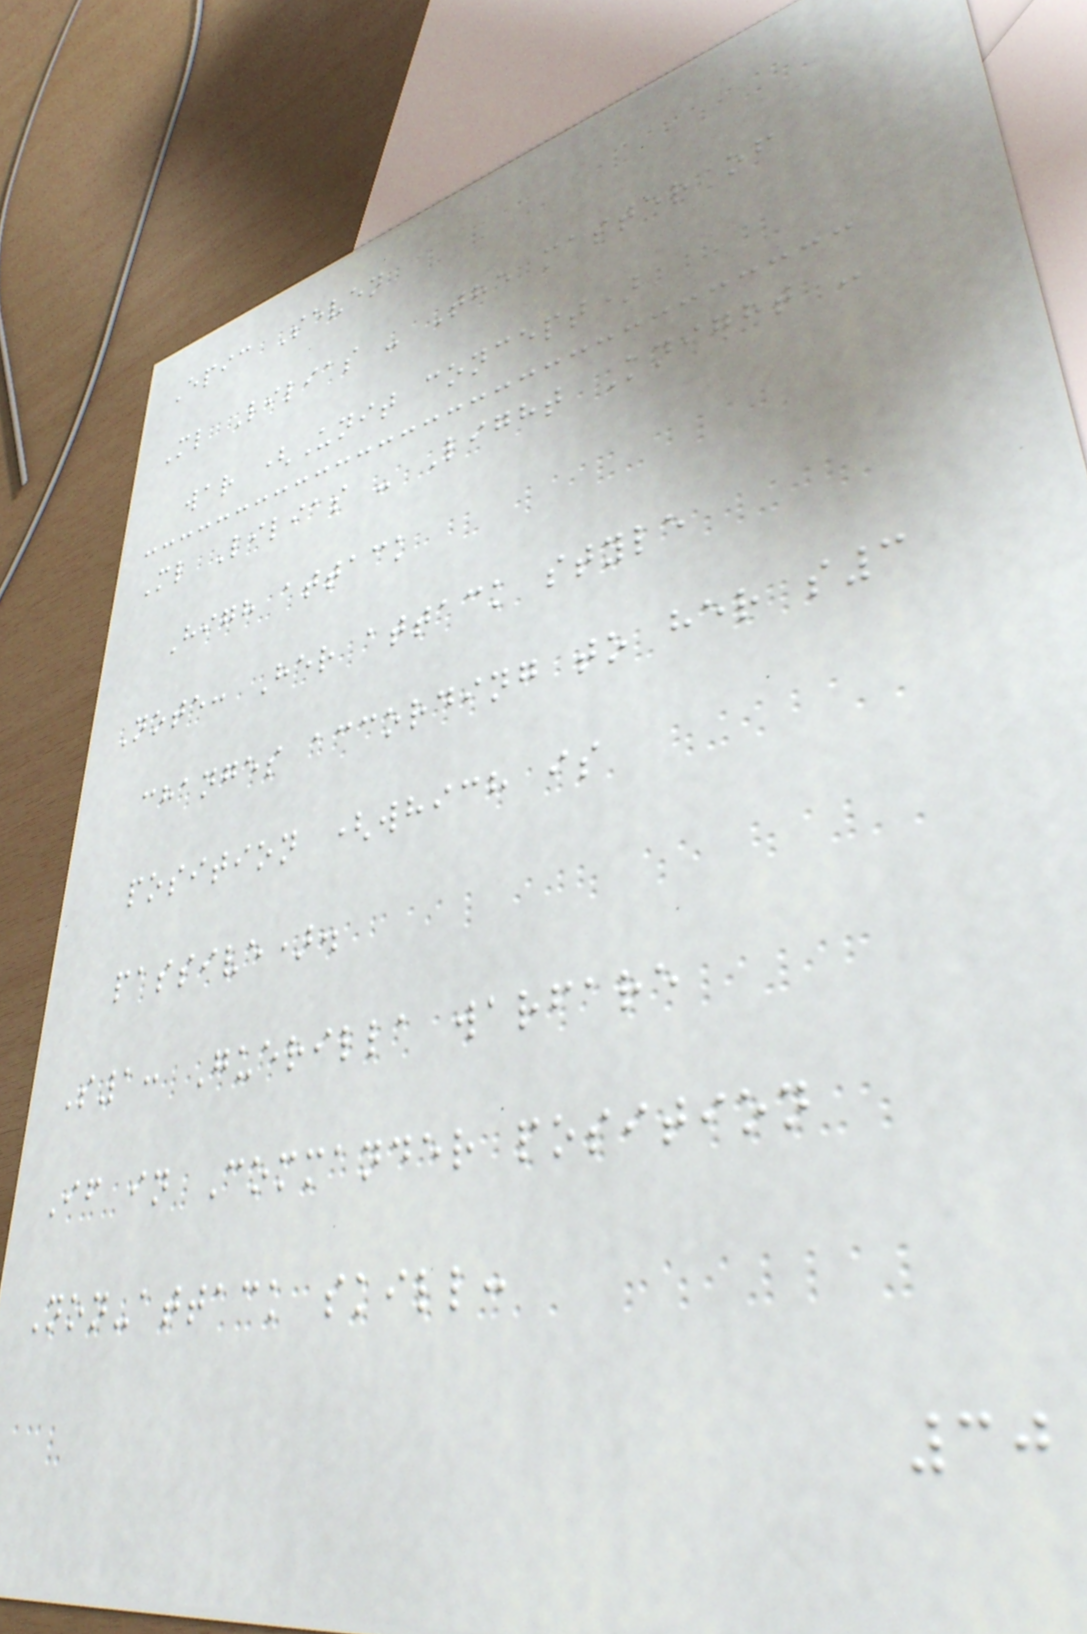Epic Seven
Ml Lilias - The master of
war (Unit concept)
Ml Lilias - Light Knight -
High attack
Note: Her attack style
changes according to her s3
position (which is
passive).
S1: Guerilla warfare
If in Commander position
Non-attack skill:
30
